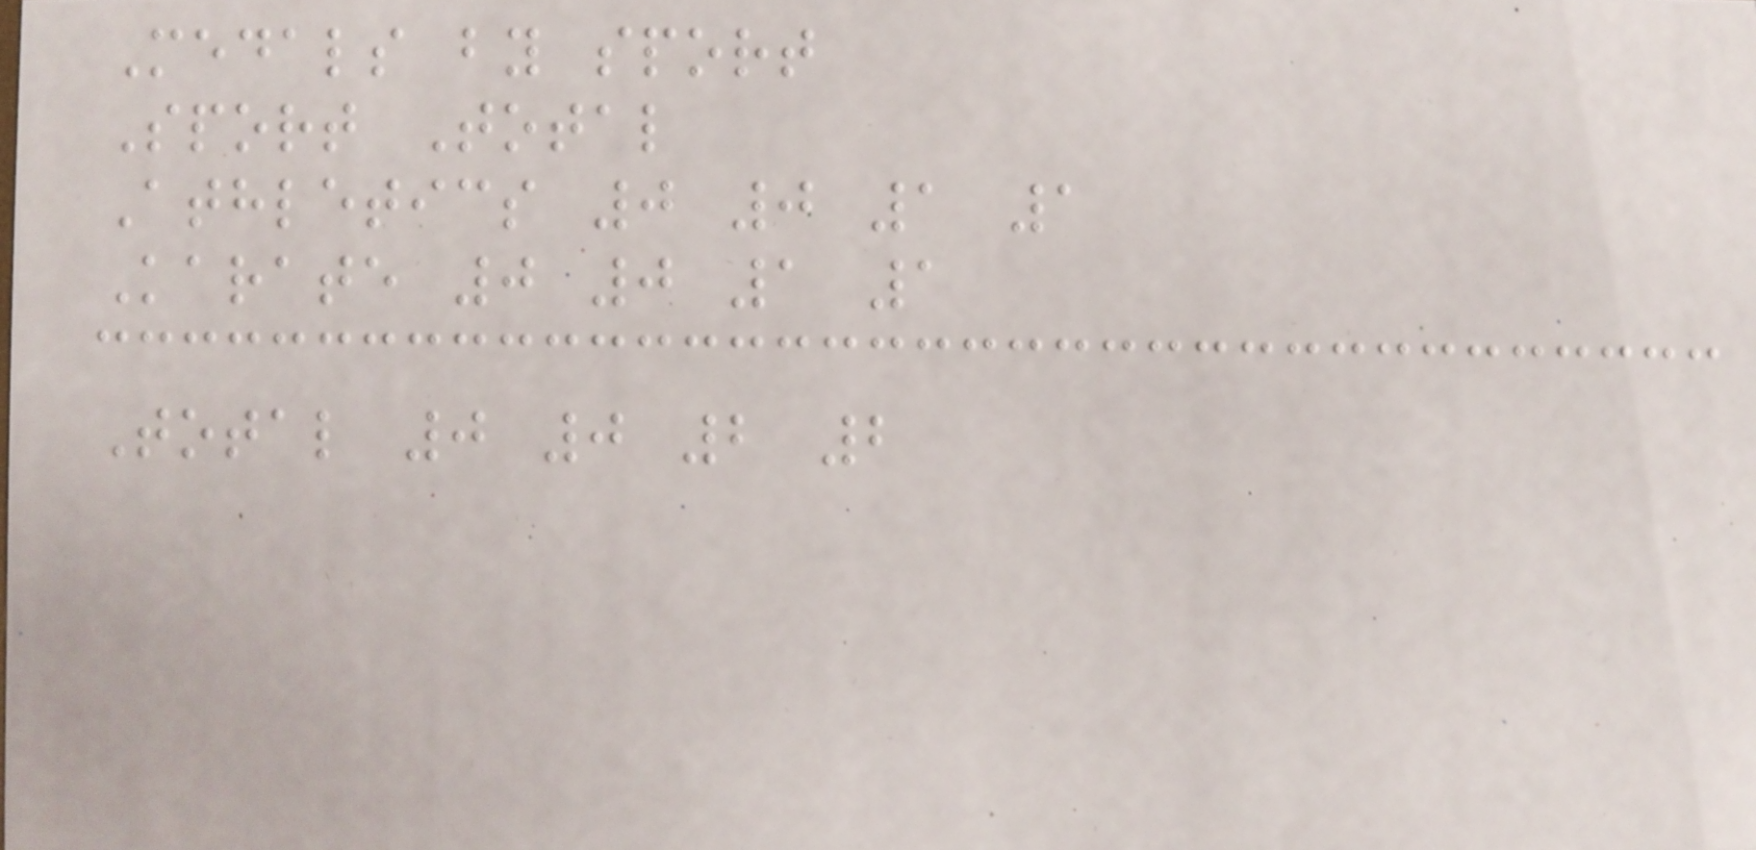Medals by sport
Sport Total
Athletics 0 0 1 1
Karate 0 0 1 1
Total 0 0 2 2
